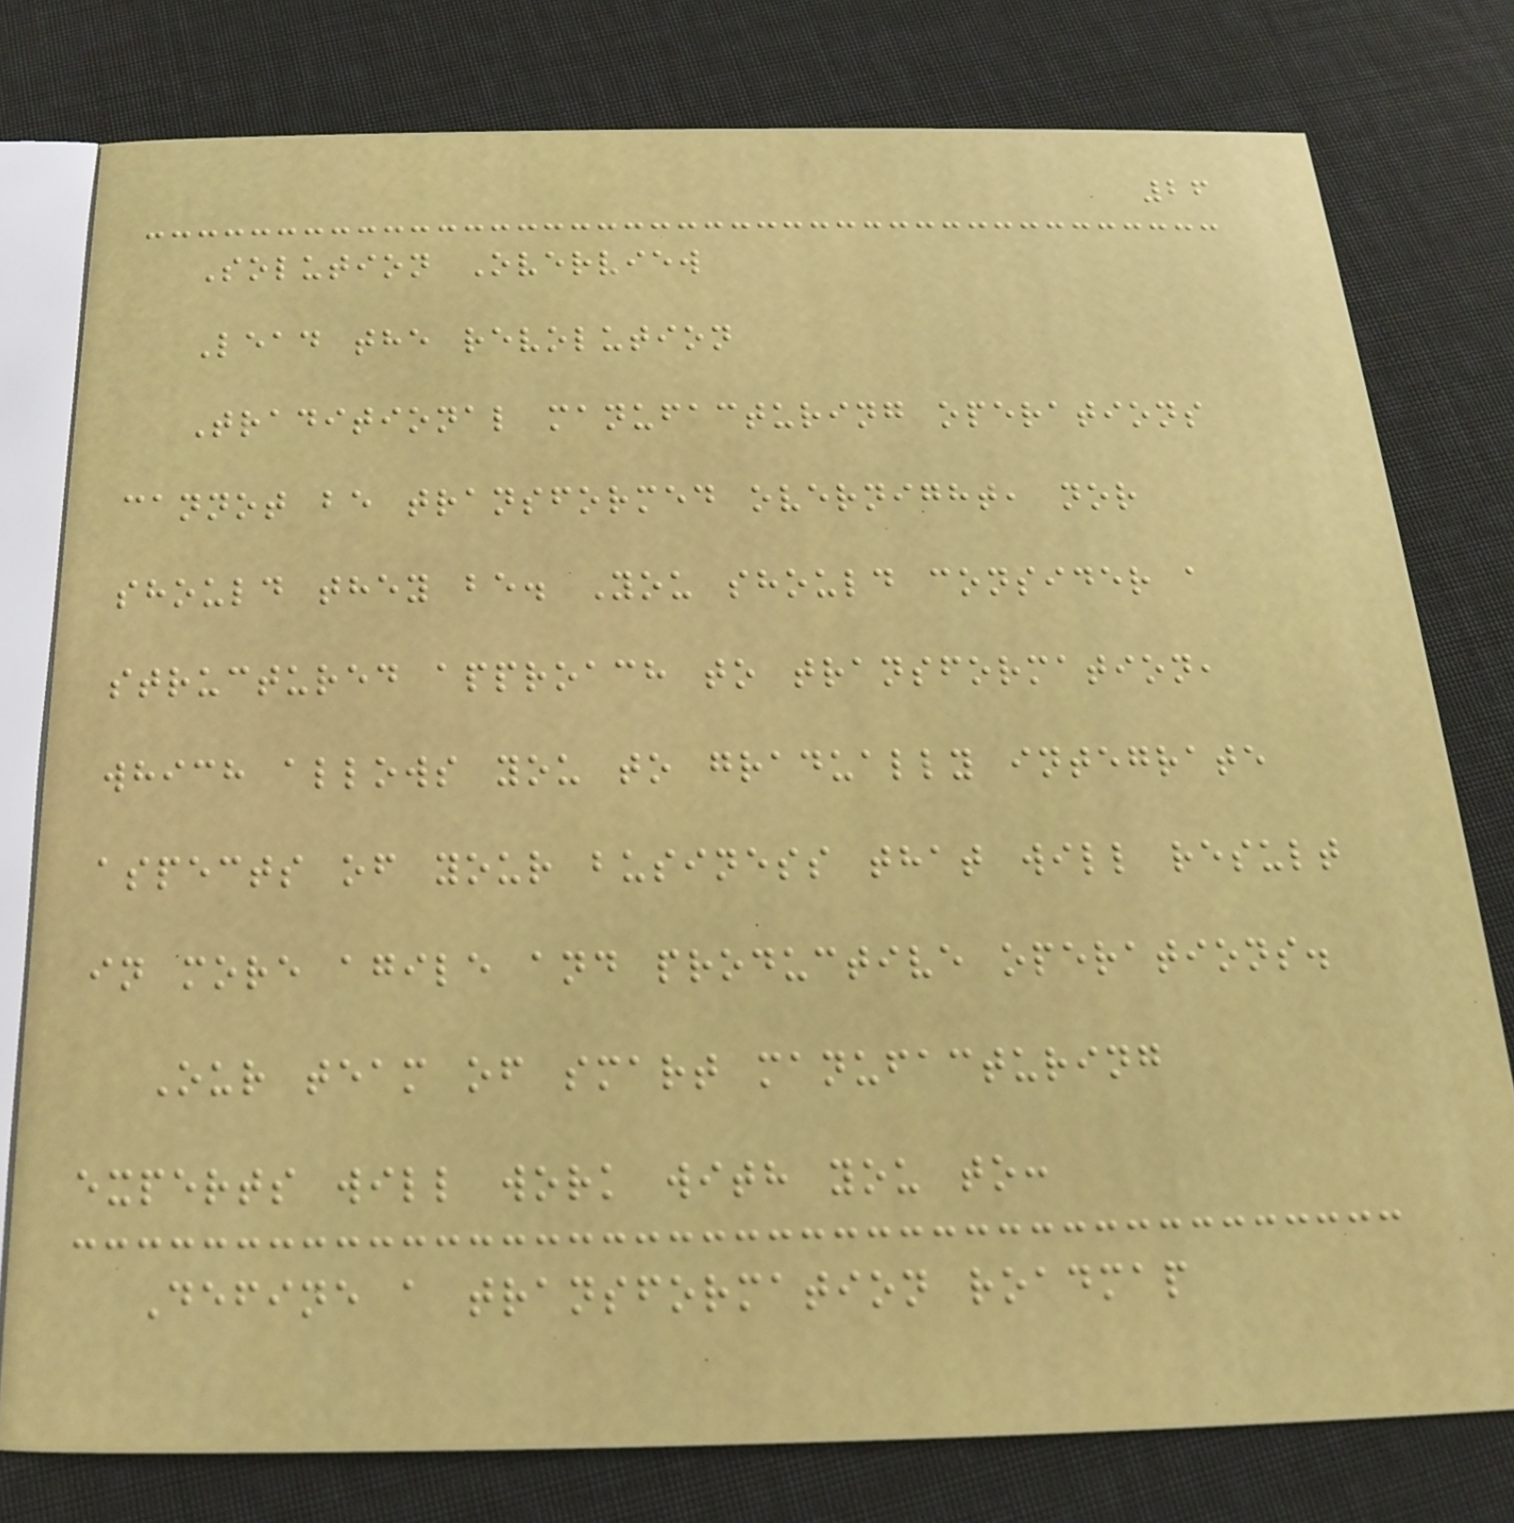26
Solution Overview
Lead the revolution
Traditional manufacturing operations
cannot be transformed overnight, nor
should they be. You should consider a
structured approach to transformation,
which allows you to gradually integrate
aspects of your business that will result
in more agile and productive operations.
Our team of smart manufacturing
experts will work with you to:
Define a transformation roadmap
